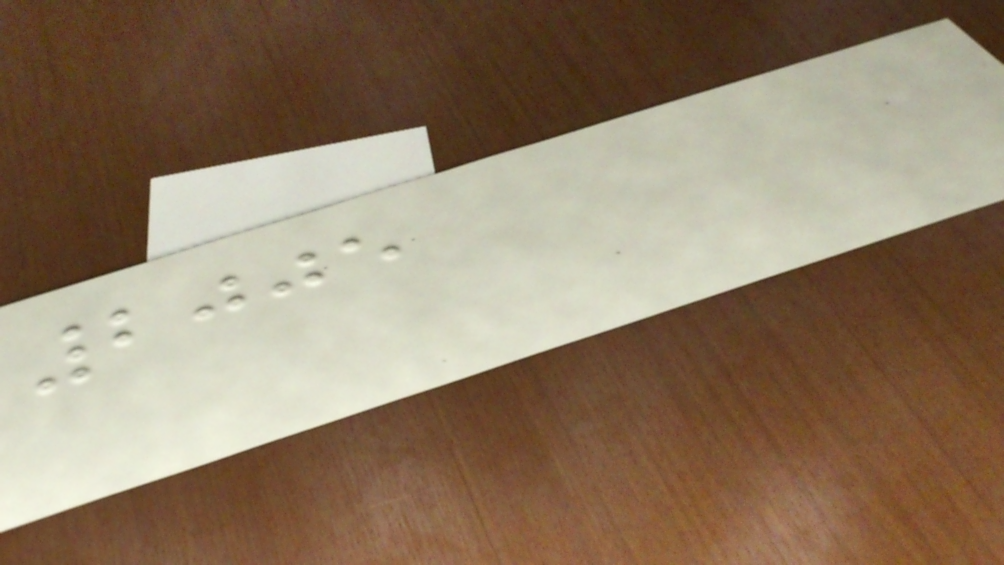2005
